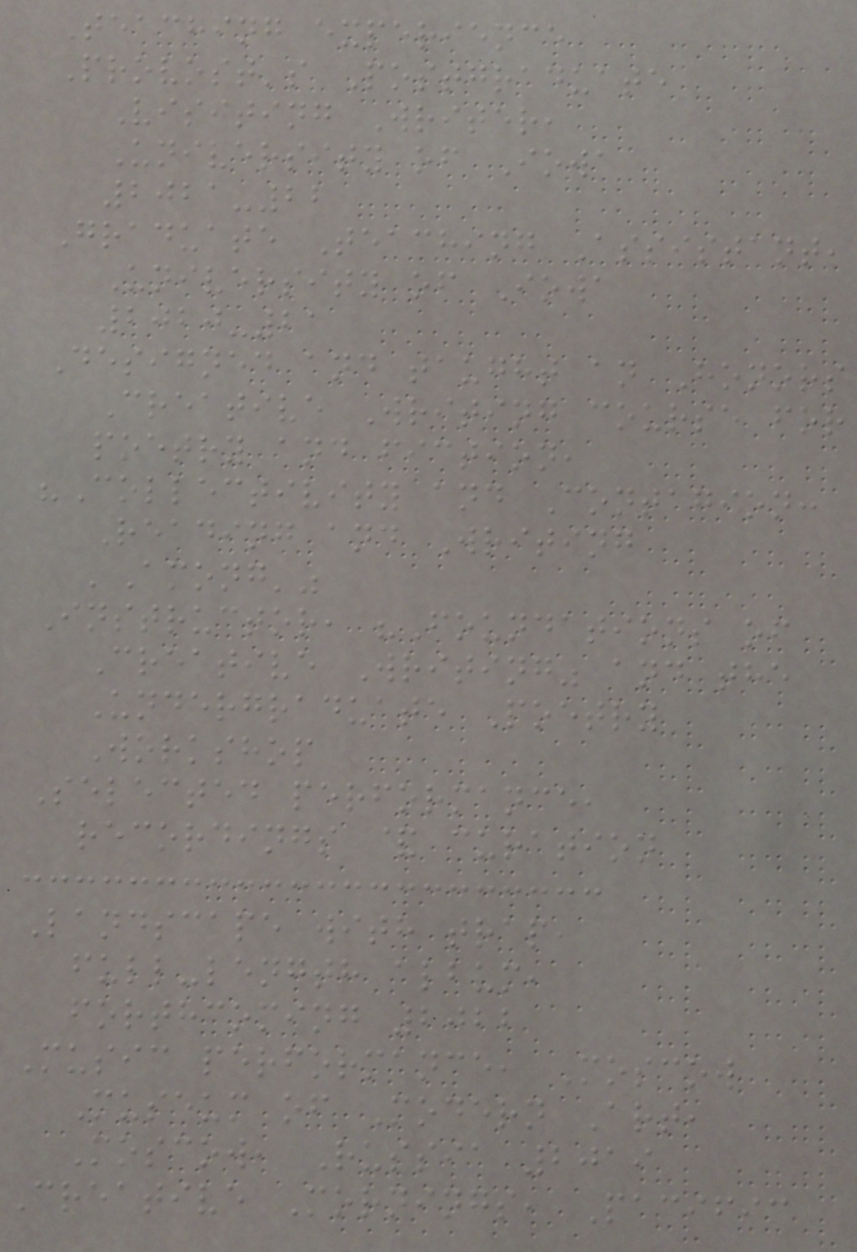Teaching experience
Provost's Postgraduate
Visiting Writer,
University of Iowa
2021-22
Graduate Teaching Assistant,
University of Iowa
2020-21
Designed and taught an Honors
Creative Writing course for
poetry and fiction,
"Collectivity and Contagion:
Reading and Writing
'Among'"
Instructor, "Foundations of
Creative Writing" and the
Undergraduate Poetry
Workshop
Selected performance,
recordings & curation
Landscape with trap,
full-length album,
forthcoming 2022
Music performance, Moscow
Museum of Modern Art,
Moscow, Russia 2019
Creative Mornings, Pacific
